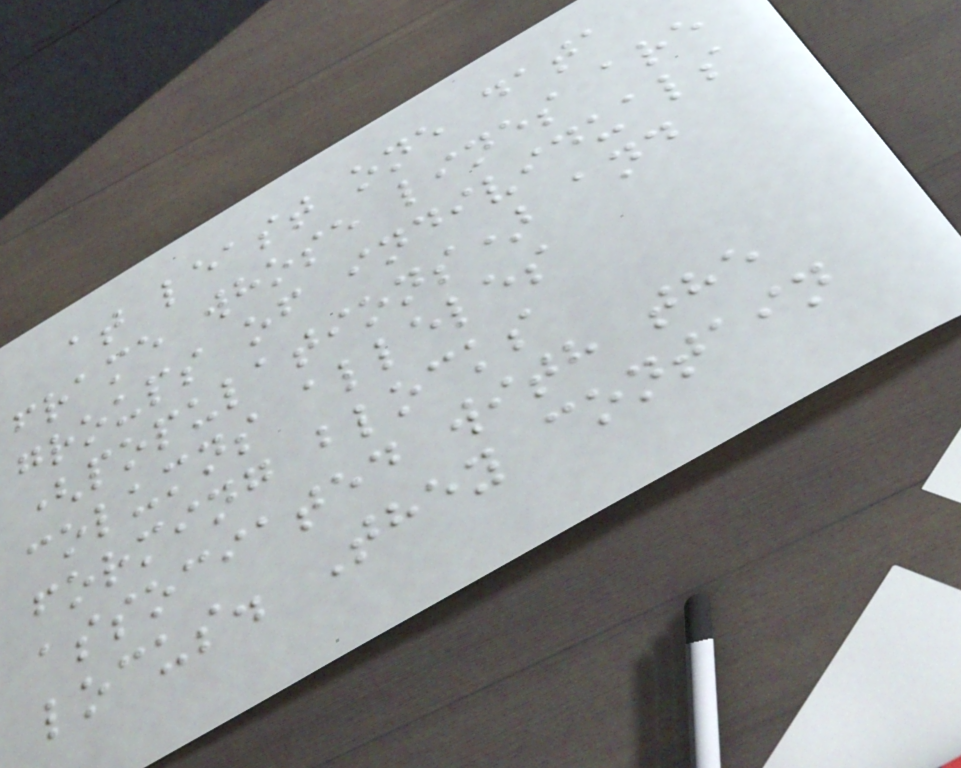at least one data
frame whose lines are
groups of individuals
(populations) and
columns alleles
forming blocks
associated with the
locus. They contain
